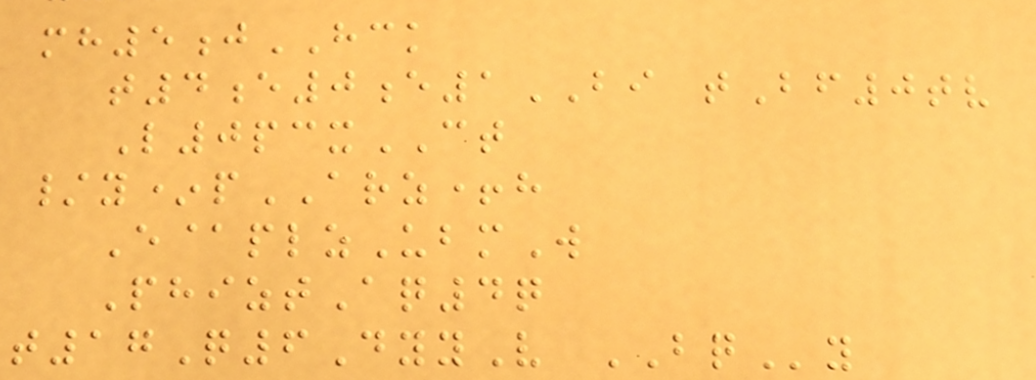mh5jHCK
t4e0e1BI tBf0tv
L0pcxCT
/y*pARZ+h
E@plzUbmW
PhiztAq4q
t17Q6DyyV BQy
